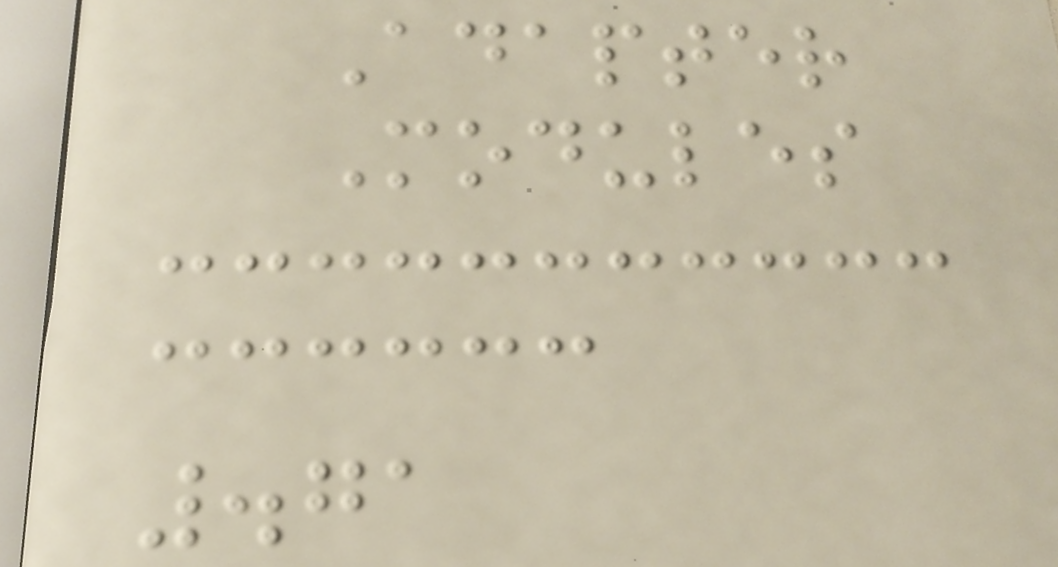Adapter
Modules
.71
